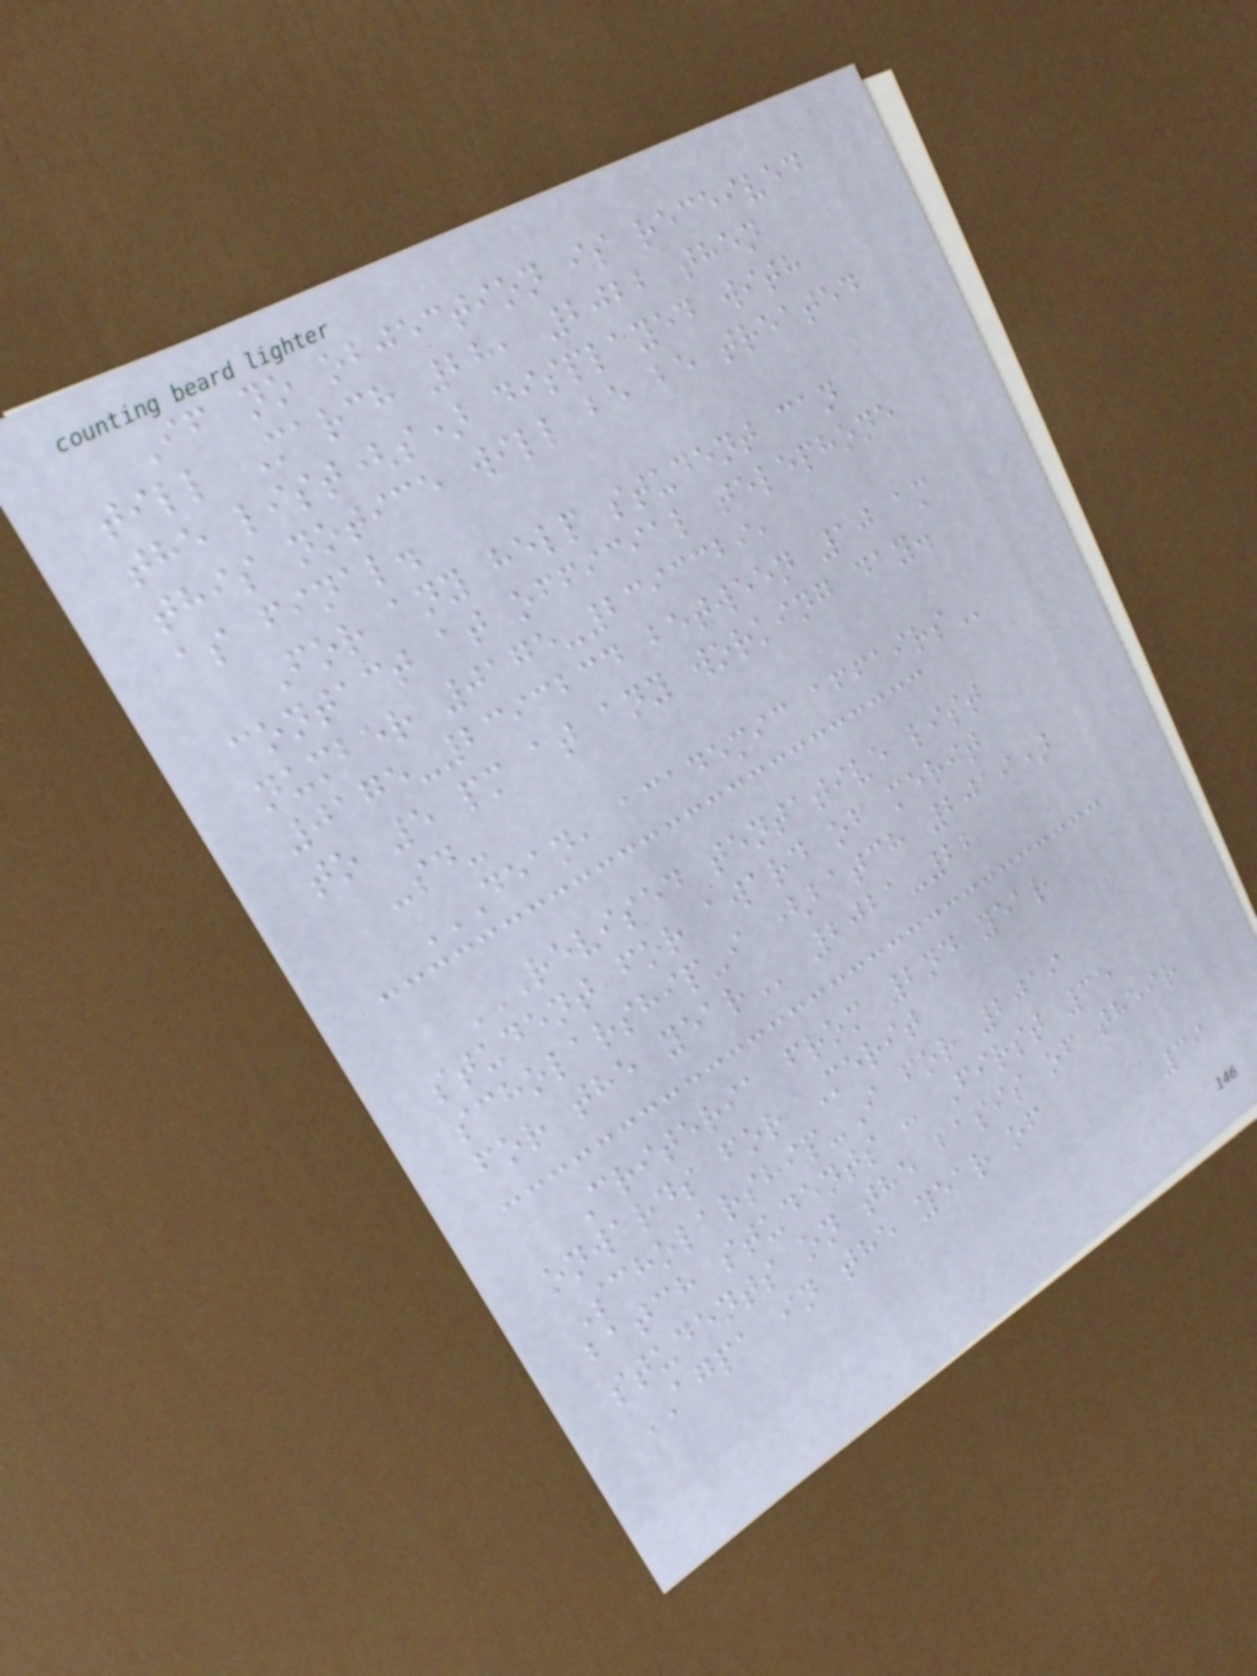If no objection is received
till March 28, 2022 then
the list(s) displayed with
this notice will be be treated
as final.
For any help student can
contact at official telephone
number 0175-2393329,
0175-2393234 between 10 am
to 5 pm at any working day.
-sd-
DEAN, ACADEMIC AFFAIRS
REVISED TENTATIVE LIST
STUDENT FOR AWARD OF MERIT
SCHOLARSHIP-I (BATCH 2019)
FOR THE YEAR 2021-22
Criteria from 2nd year
onwards for Merit
Scholarship-I for 2019
batch students : First 35
students on the basis of their
AGPA in the year of
39
